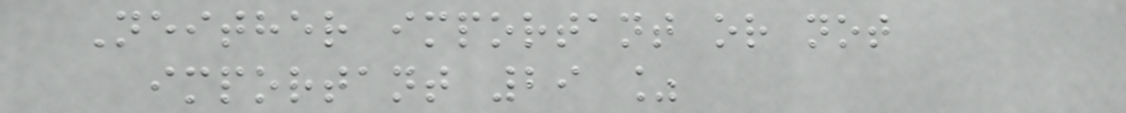Neither important or not
important 29 %
